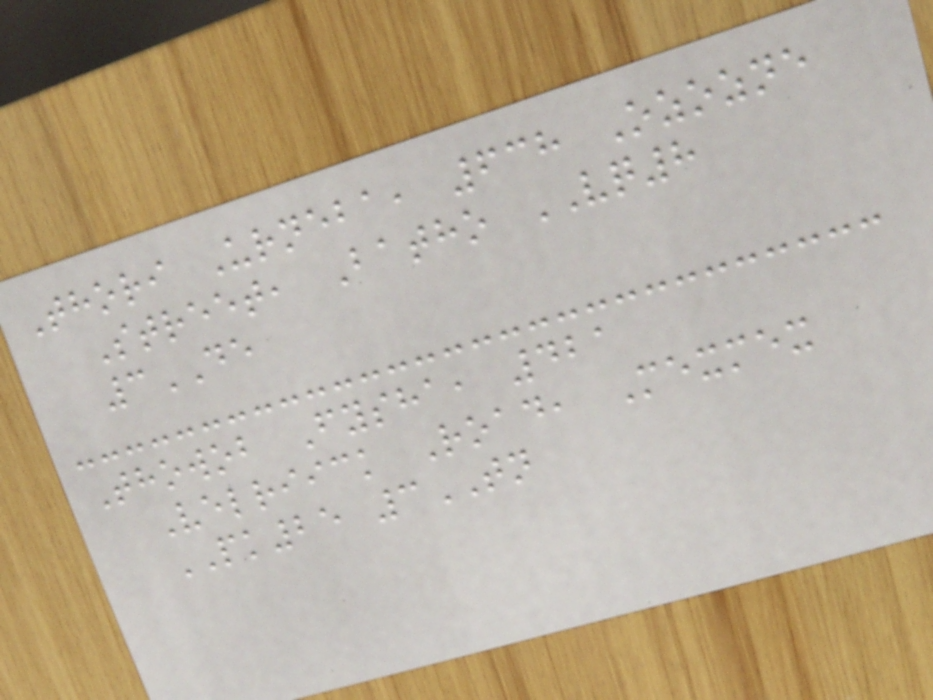Thori Urneba, 638 Ozozne
Street, Batho VQ8
3DE
Thowob Fysha, 421
Velriick Road, Mexmex
PK25 3TN
